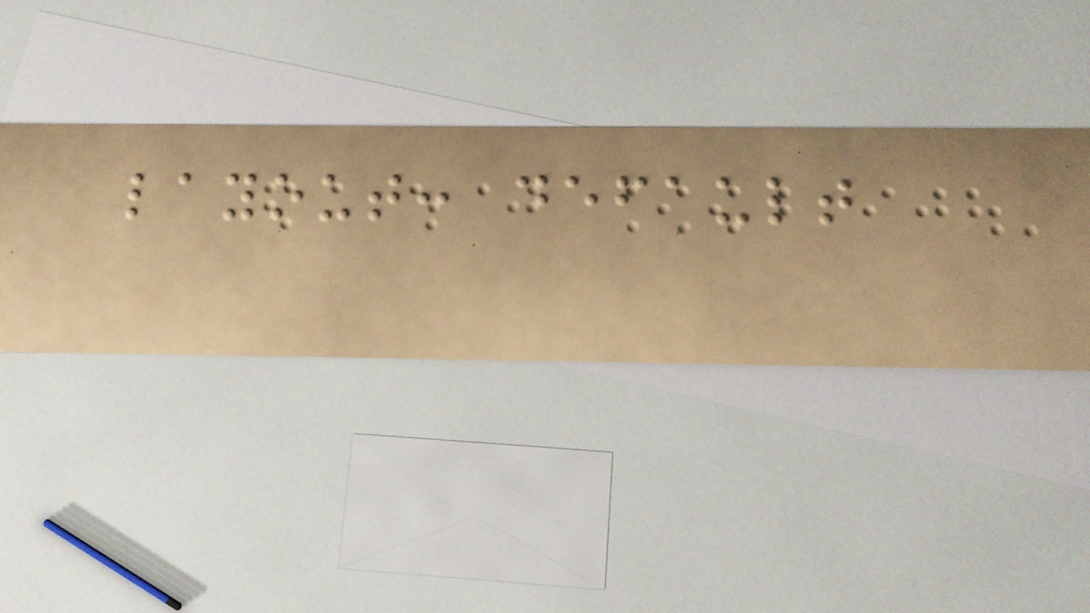layout: default
